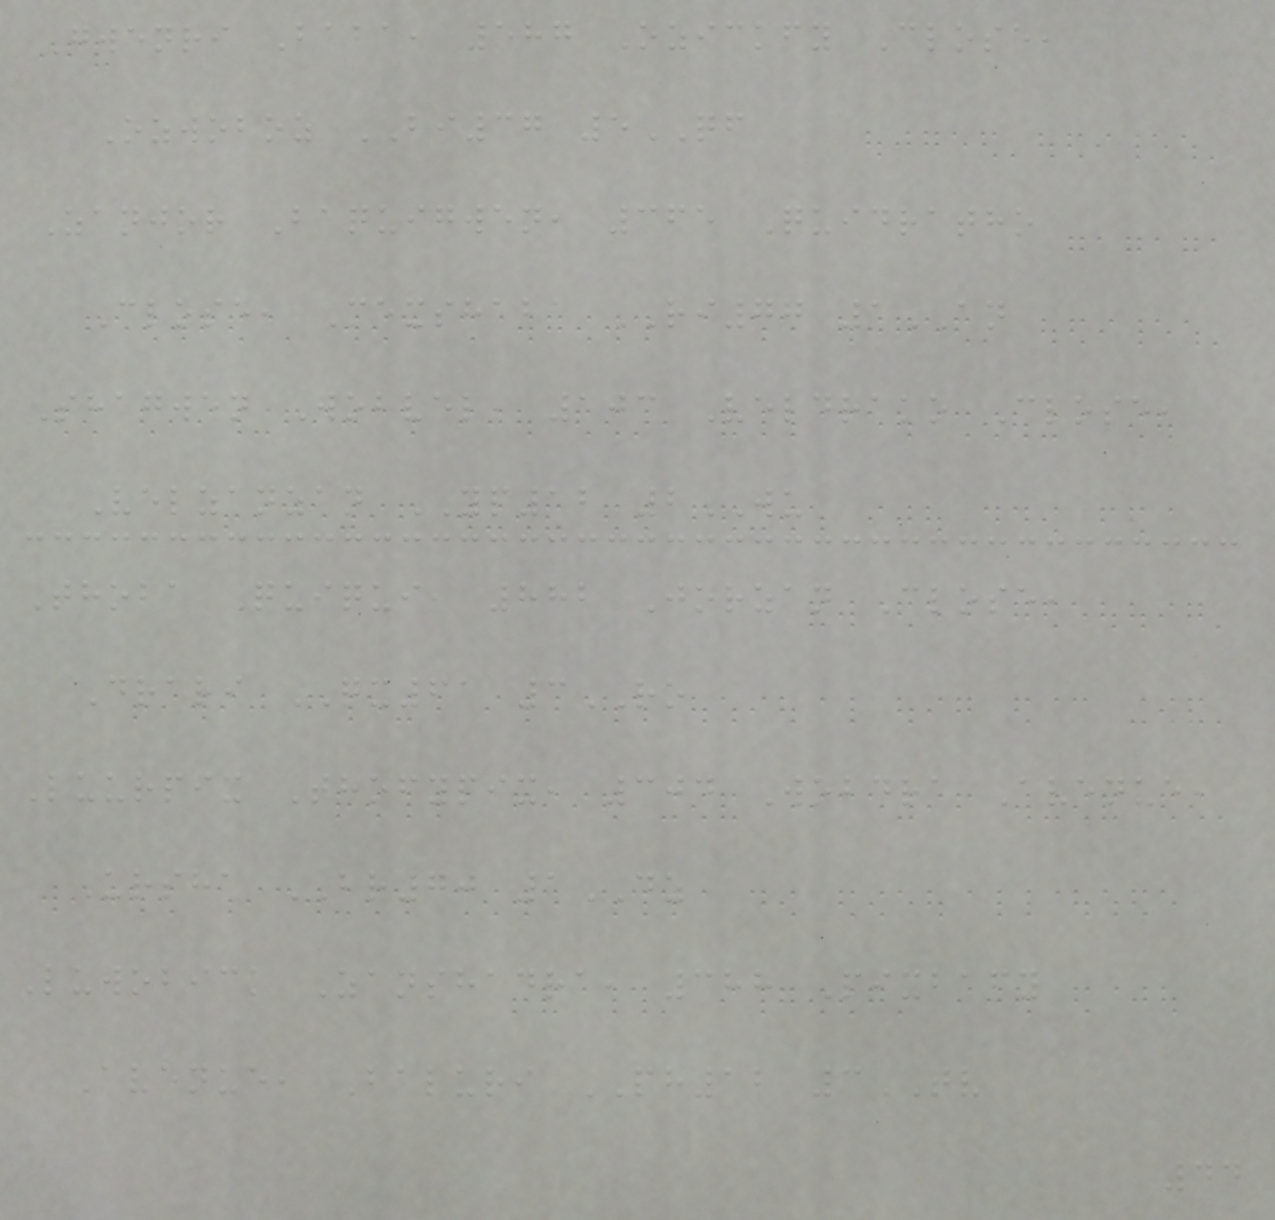Gwenri Baba, 587 Ozickfy Close,
Ozwoboz BI37 5QF
Zanjor Baquigwen, 365 Quidratho
Close, Mexshaba RI77 1AN
Shagwen Wobvel, 103 Veldrako Close,
Velzanzan YP12 2WU
Thoba Quiqui, 882 Jorzan Close,
Drari QX61 3RO
Luurpix Thofypix, 304 Wobdra Avenue,
Ursha BR70 1DZ
Luwobick Zanshadra, 388 Pixbafy
Avenue, Baluri PH12 3TV
44
